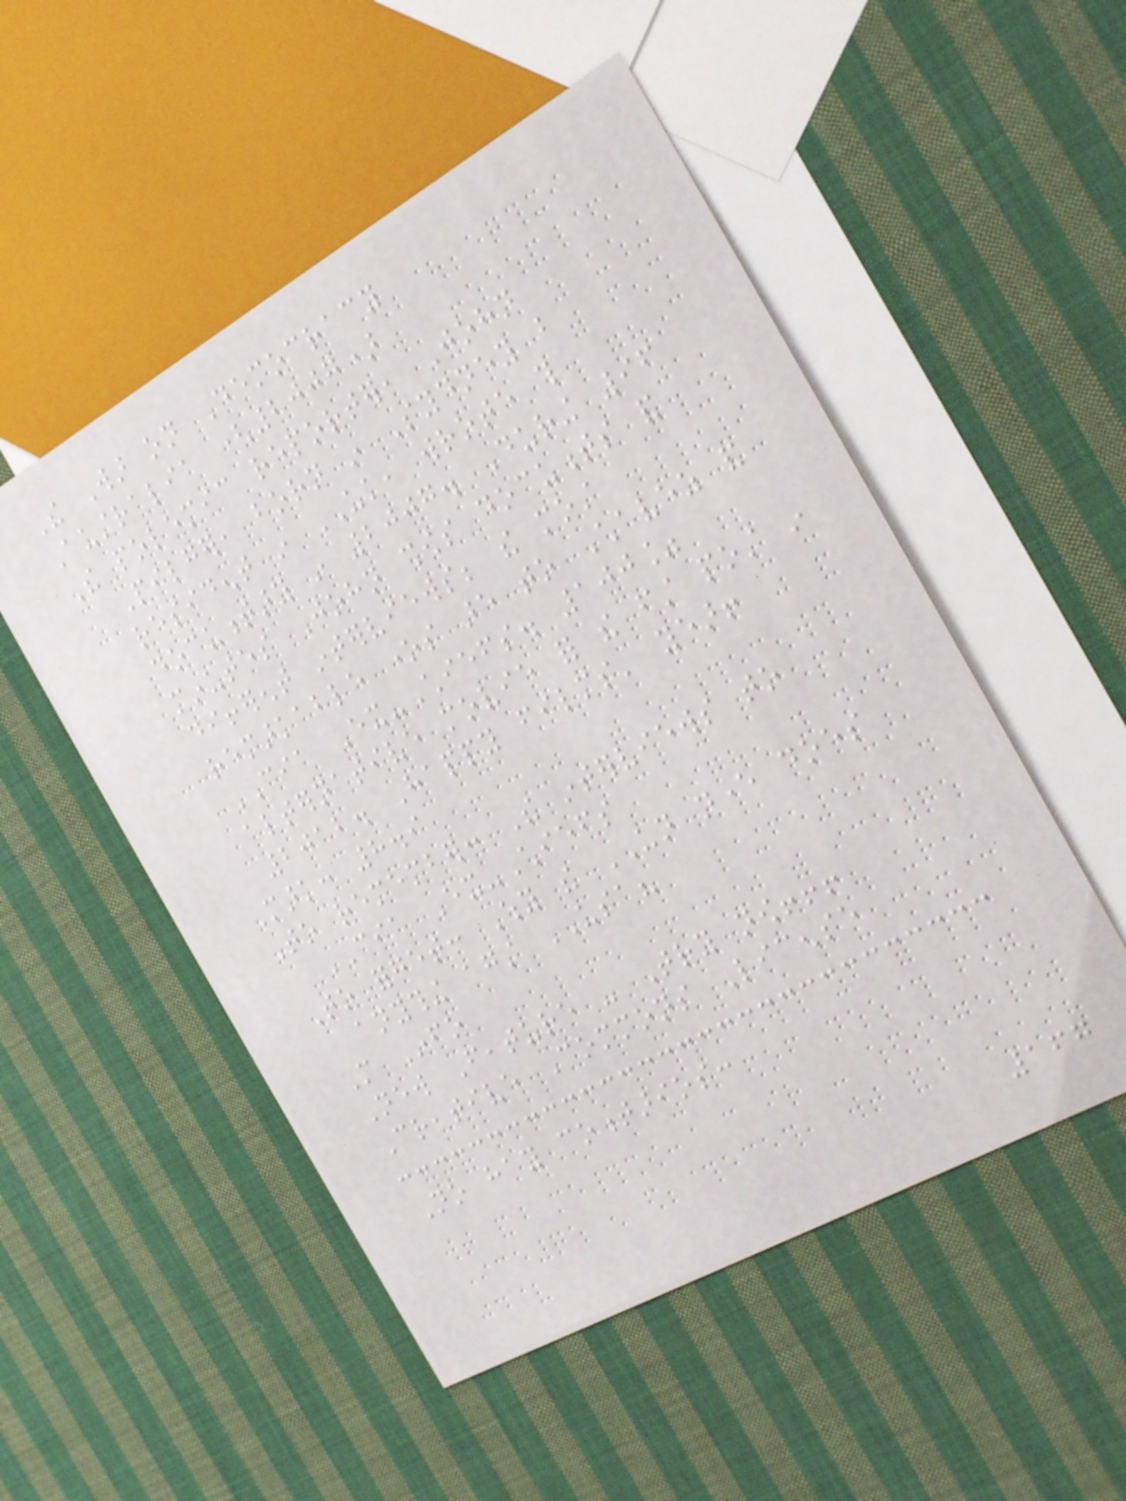The War on Democracy
Australia (2007)
The polemic reporter, John
Pilger, born in Sydney but
resident in UK, wrote this
documentary in 2007. During 96
minutes John shows documents and
different interviews; the most
remarkable ones are to Chavez and
CIA Ex-Chiefs. 100%
alternative movie for the first post in
2012. Happy films' year!
Mark: 8.9
To remember: The interviews to
CIA Ex-Chiefs
To forget: Why the UN never does
anything against USA?
More Info
New Feature - Try now!!!
Creative Commons License
No hay comentarios:
167
